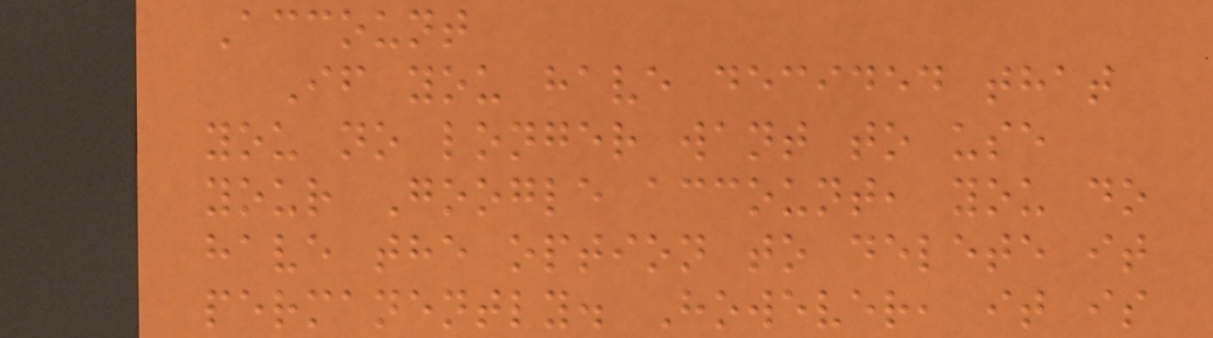Account
If you have decided that
you no longer want to use
your Google account, you do
have the option to delete it
permanently. However, it is
